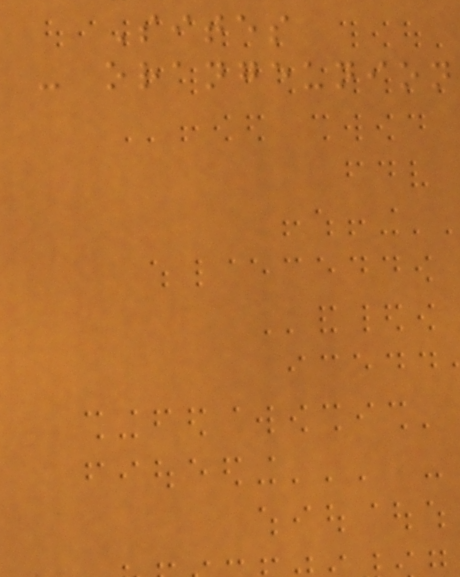Sites
- orangeunion
